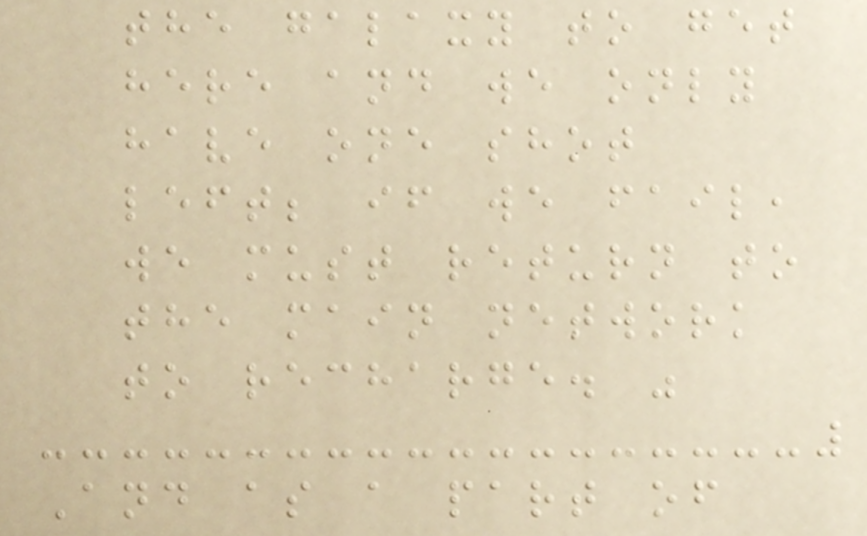the galaxy to get
here and we only
have one shot
left; if we fail,
we must return to
the main network
to recharge. "
And as a part of
